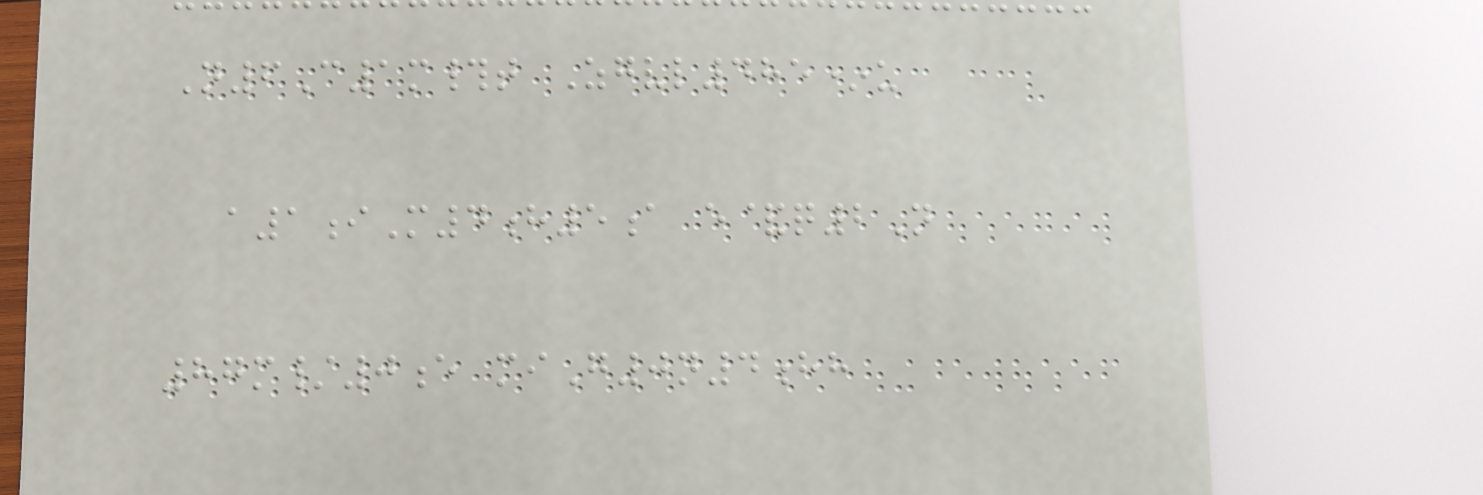N6C1m#t Zgvl485*u
a1iM4h5a e&q2N
87m/0e miG0n4hh
